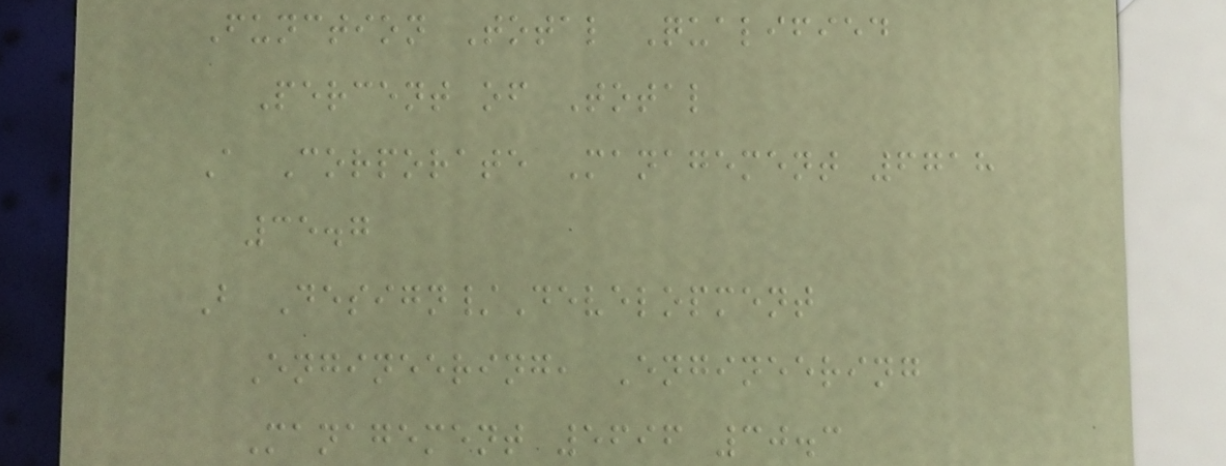Function Total Qualified
Percent of Total
A Corporate Management 6718
35.7
B Design/Development
Engineering, Engineering
Management 5696 30.3
